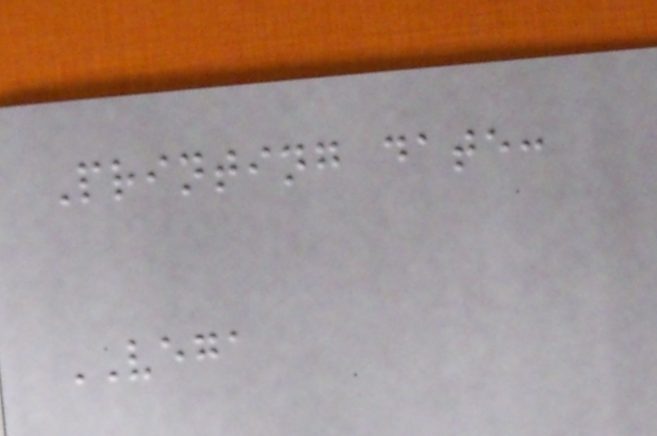Printing date:
VEGA
